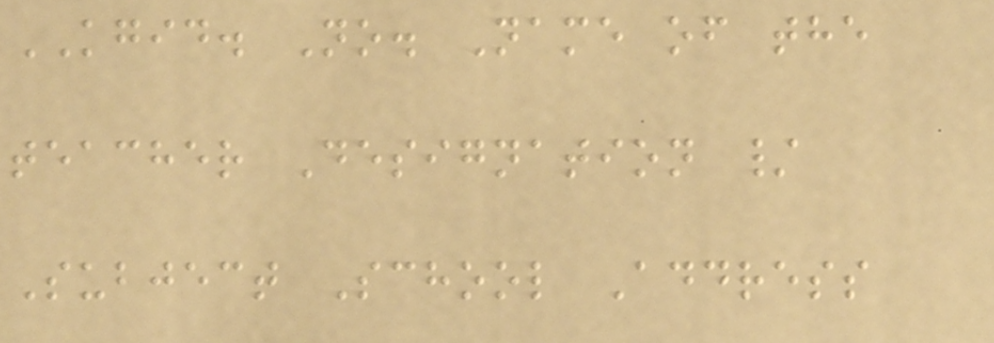KGID. No. Name of the
teacher Designation /
Subject School Address
